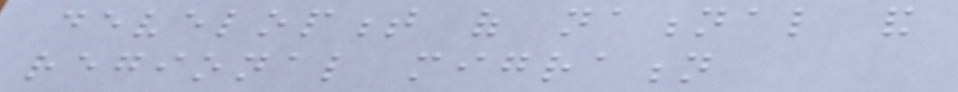development of national and
regional migration
